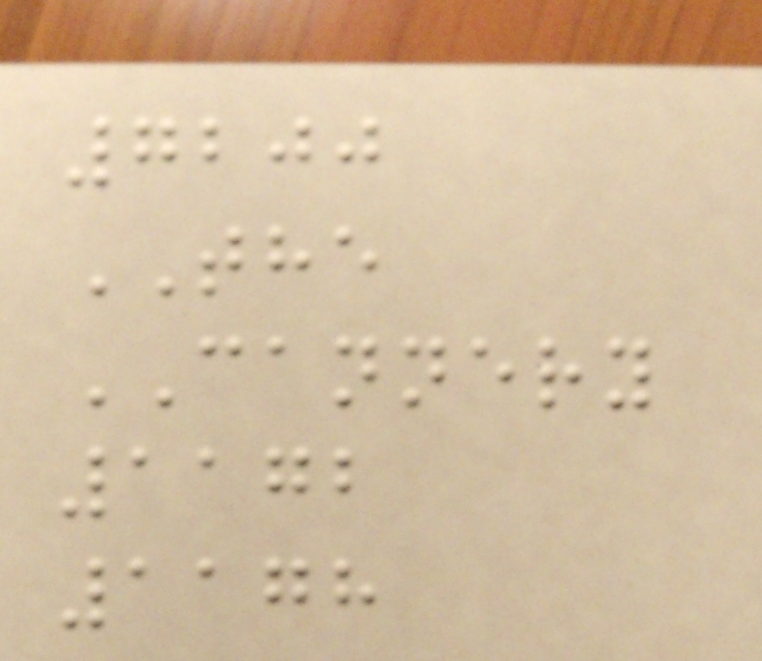7200
THE
CANNERY
1172
1178
